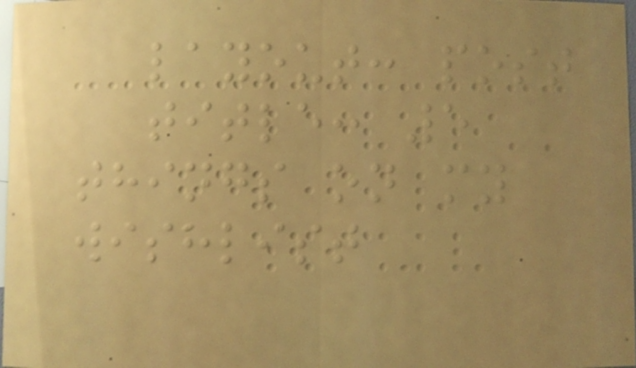layout: post
title: 5
things on my
wishlist
